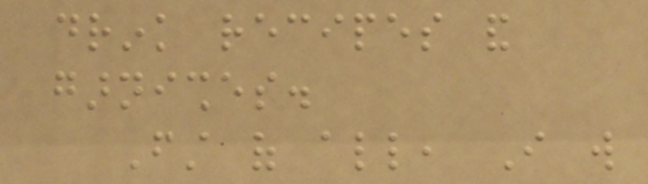drink recipes and
garnishes.
First of all, I will
